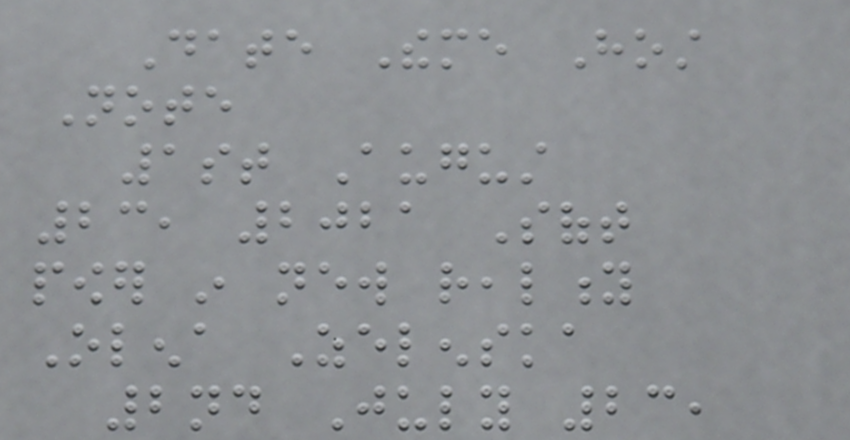Date Theme Host
Note
1st August
23, 2021 Soft
power in new reality
Olena Zelenska
2nd July 23,
